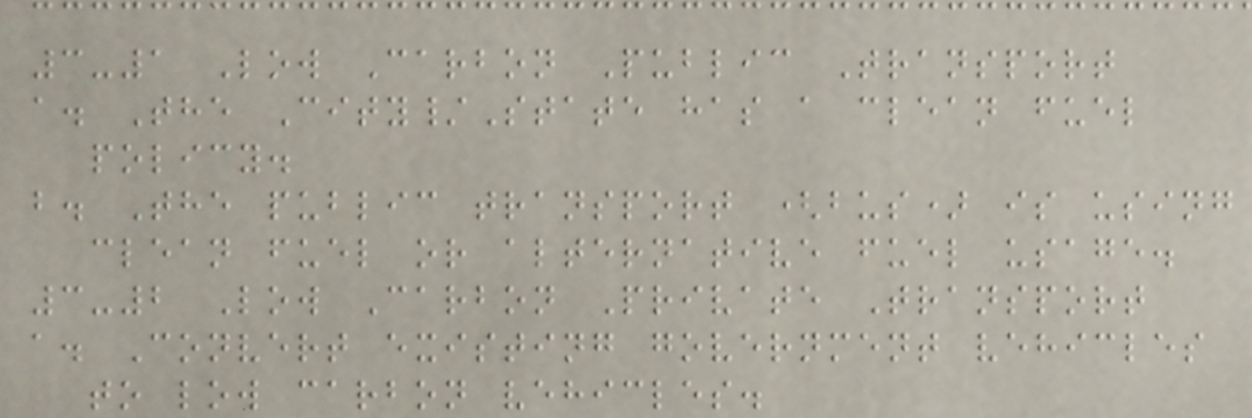3-1 Low Carbon Public Transport
a. The City/State has a clean fuel
policy.
b. The public transport (bus) is using
clean fuel or alternative fuel usage.
3-2 Low Carbon Private Transport
a. Convert existing government vehicles
to low carbon vehicles.
